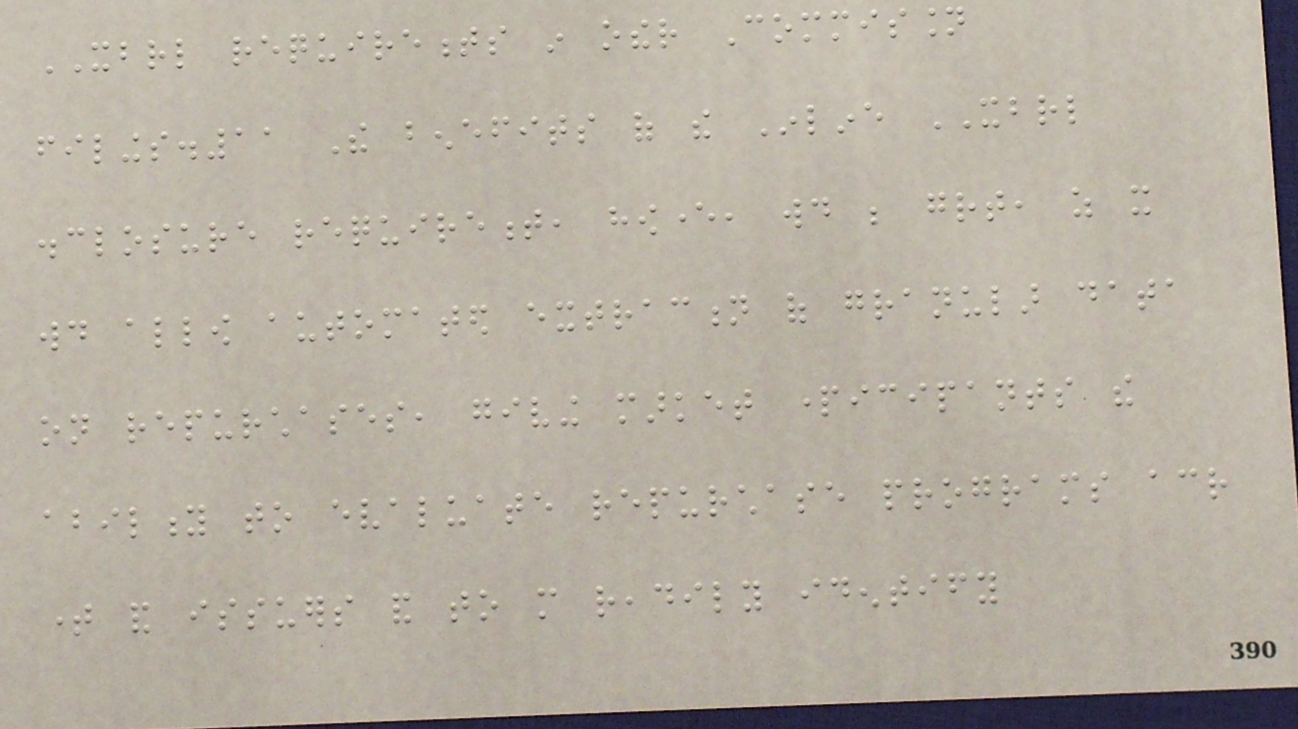XBRL requirements in other Commission
filings.11 The benefits of the Inline XBRL
disclosure requirement, however, would be great, as it
would allow automated extraction of granular data
on repurchases, giving market participants the
ability to evaluate repurchase programs across
time and issuers and to more readily identify
